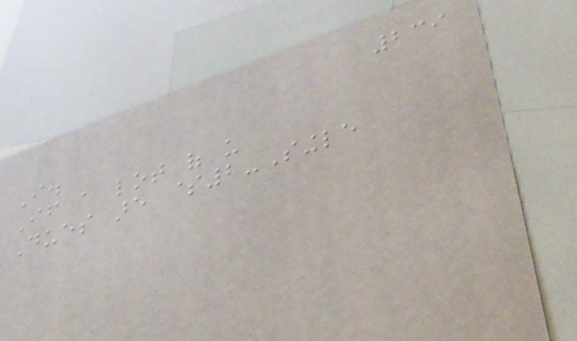239
I.
If a lot of us
Dues are $2-Single
